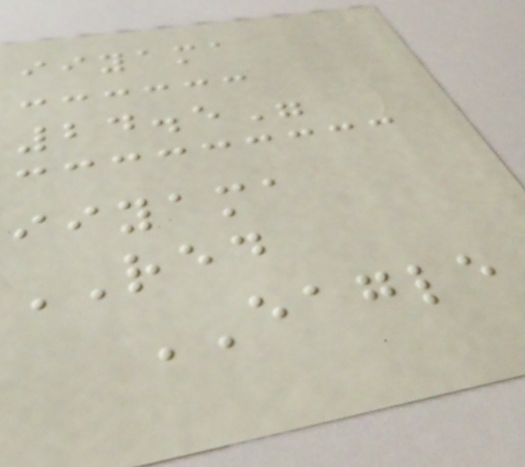iiyama
24.5"
iiyama
RED
EAGLE
